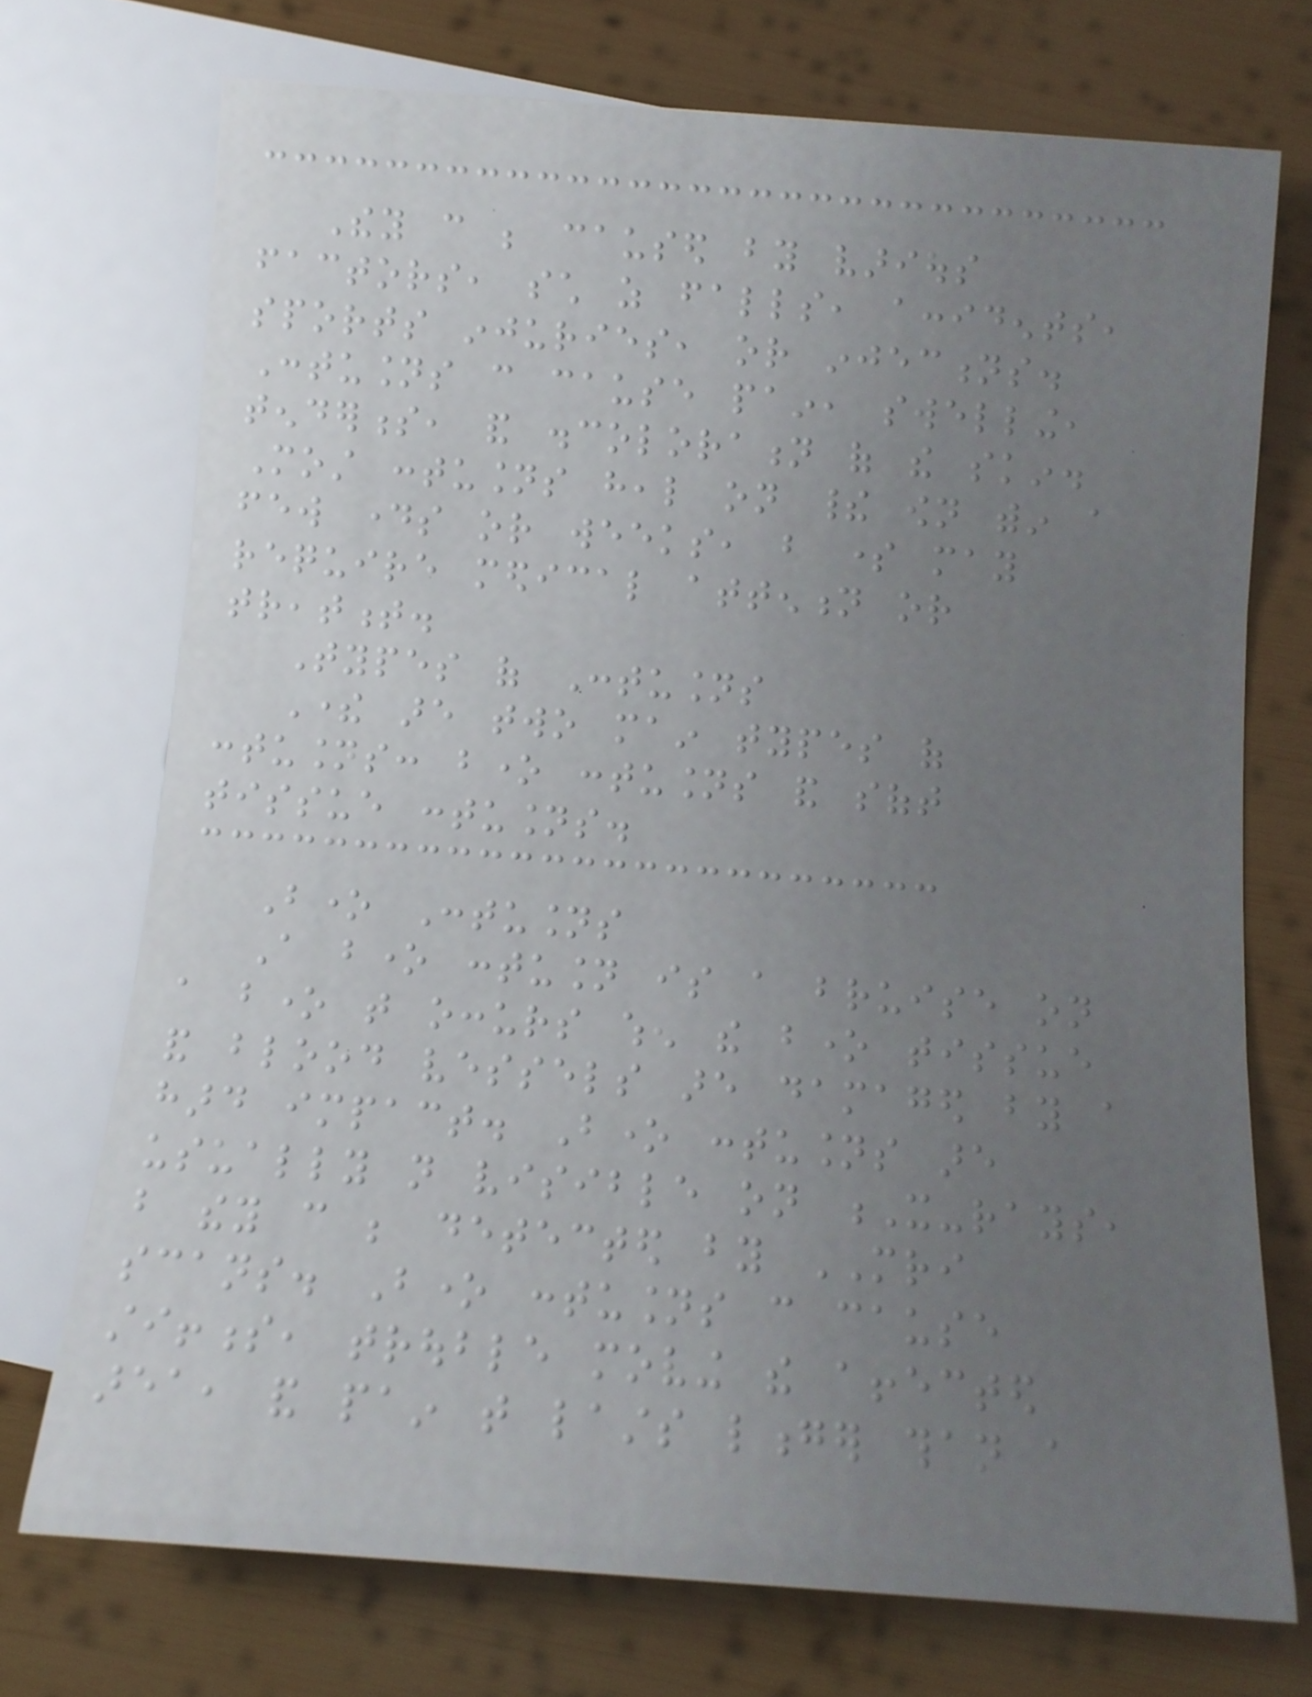They can be caused by various
factors, such as falls, accidents,
sports injuries, or injections.
Contusions can cause pain, swelling,
tenderness, and discoloration of the skin.
Most contusions heal on their own within a
few days or weeks, but some may
require medical attention or
treatment.
Types of Contusions
There are two main types of
contusions: bone contusions and soft
tissue contusions.
Bone Contusions
A bone contusion is a bruise on
a bone that occurs when the bone tissue
and blood vessels are damaged by a
hard impact. Bone contusions are
usually not visible on X-rays,
but they can be detected by MRI
scans. Bone contusions can cause
stiffness, trouble moving the affected
area, and pain that lasts longer than a
